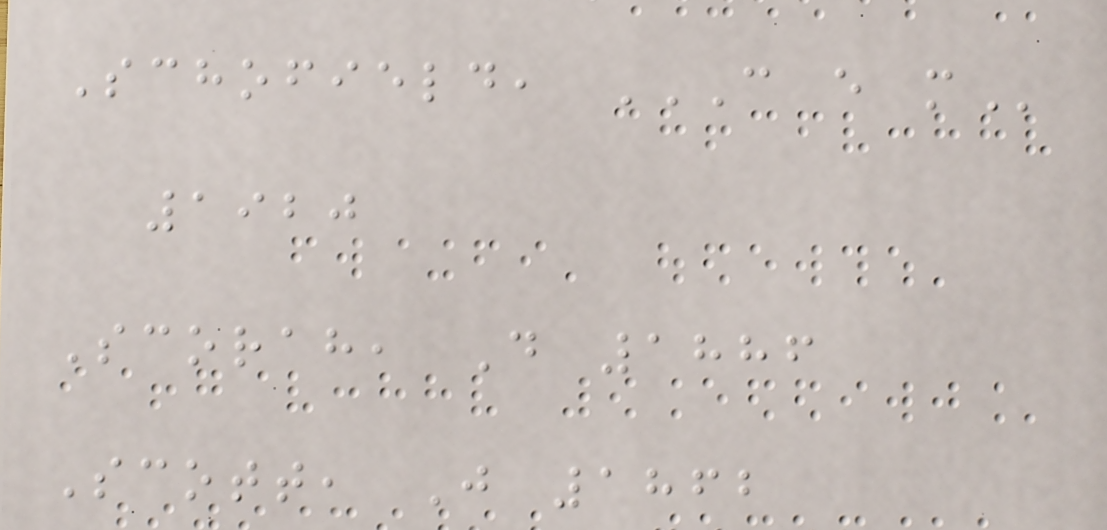Schofield, C E M
1920
Scorah, D 1886
Scott, J 1862
